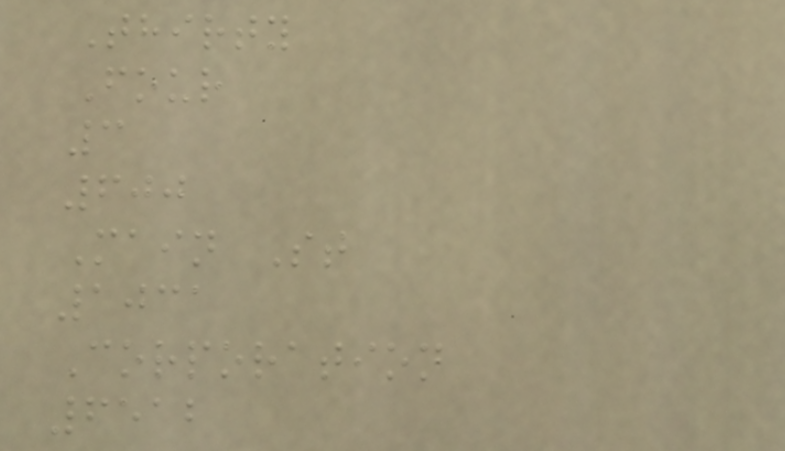Thirty
Four
3
600
Main St
1031
Corporation
6512
